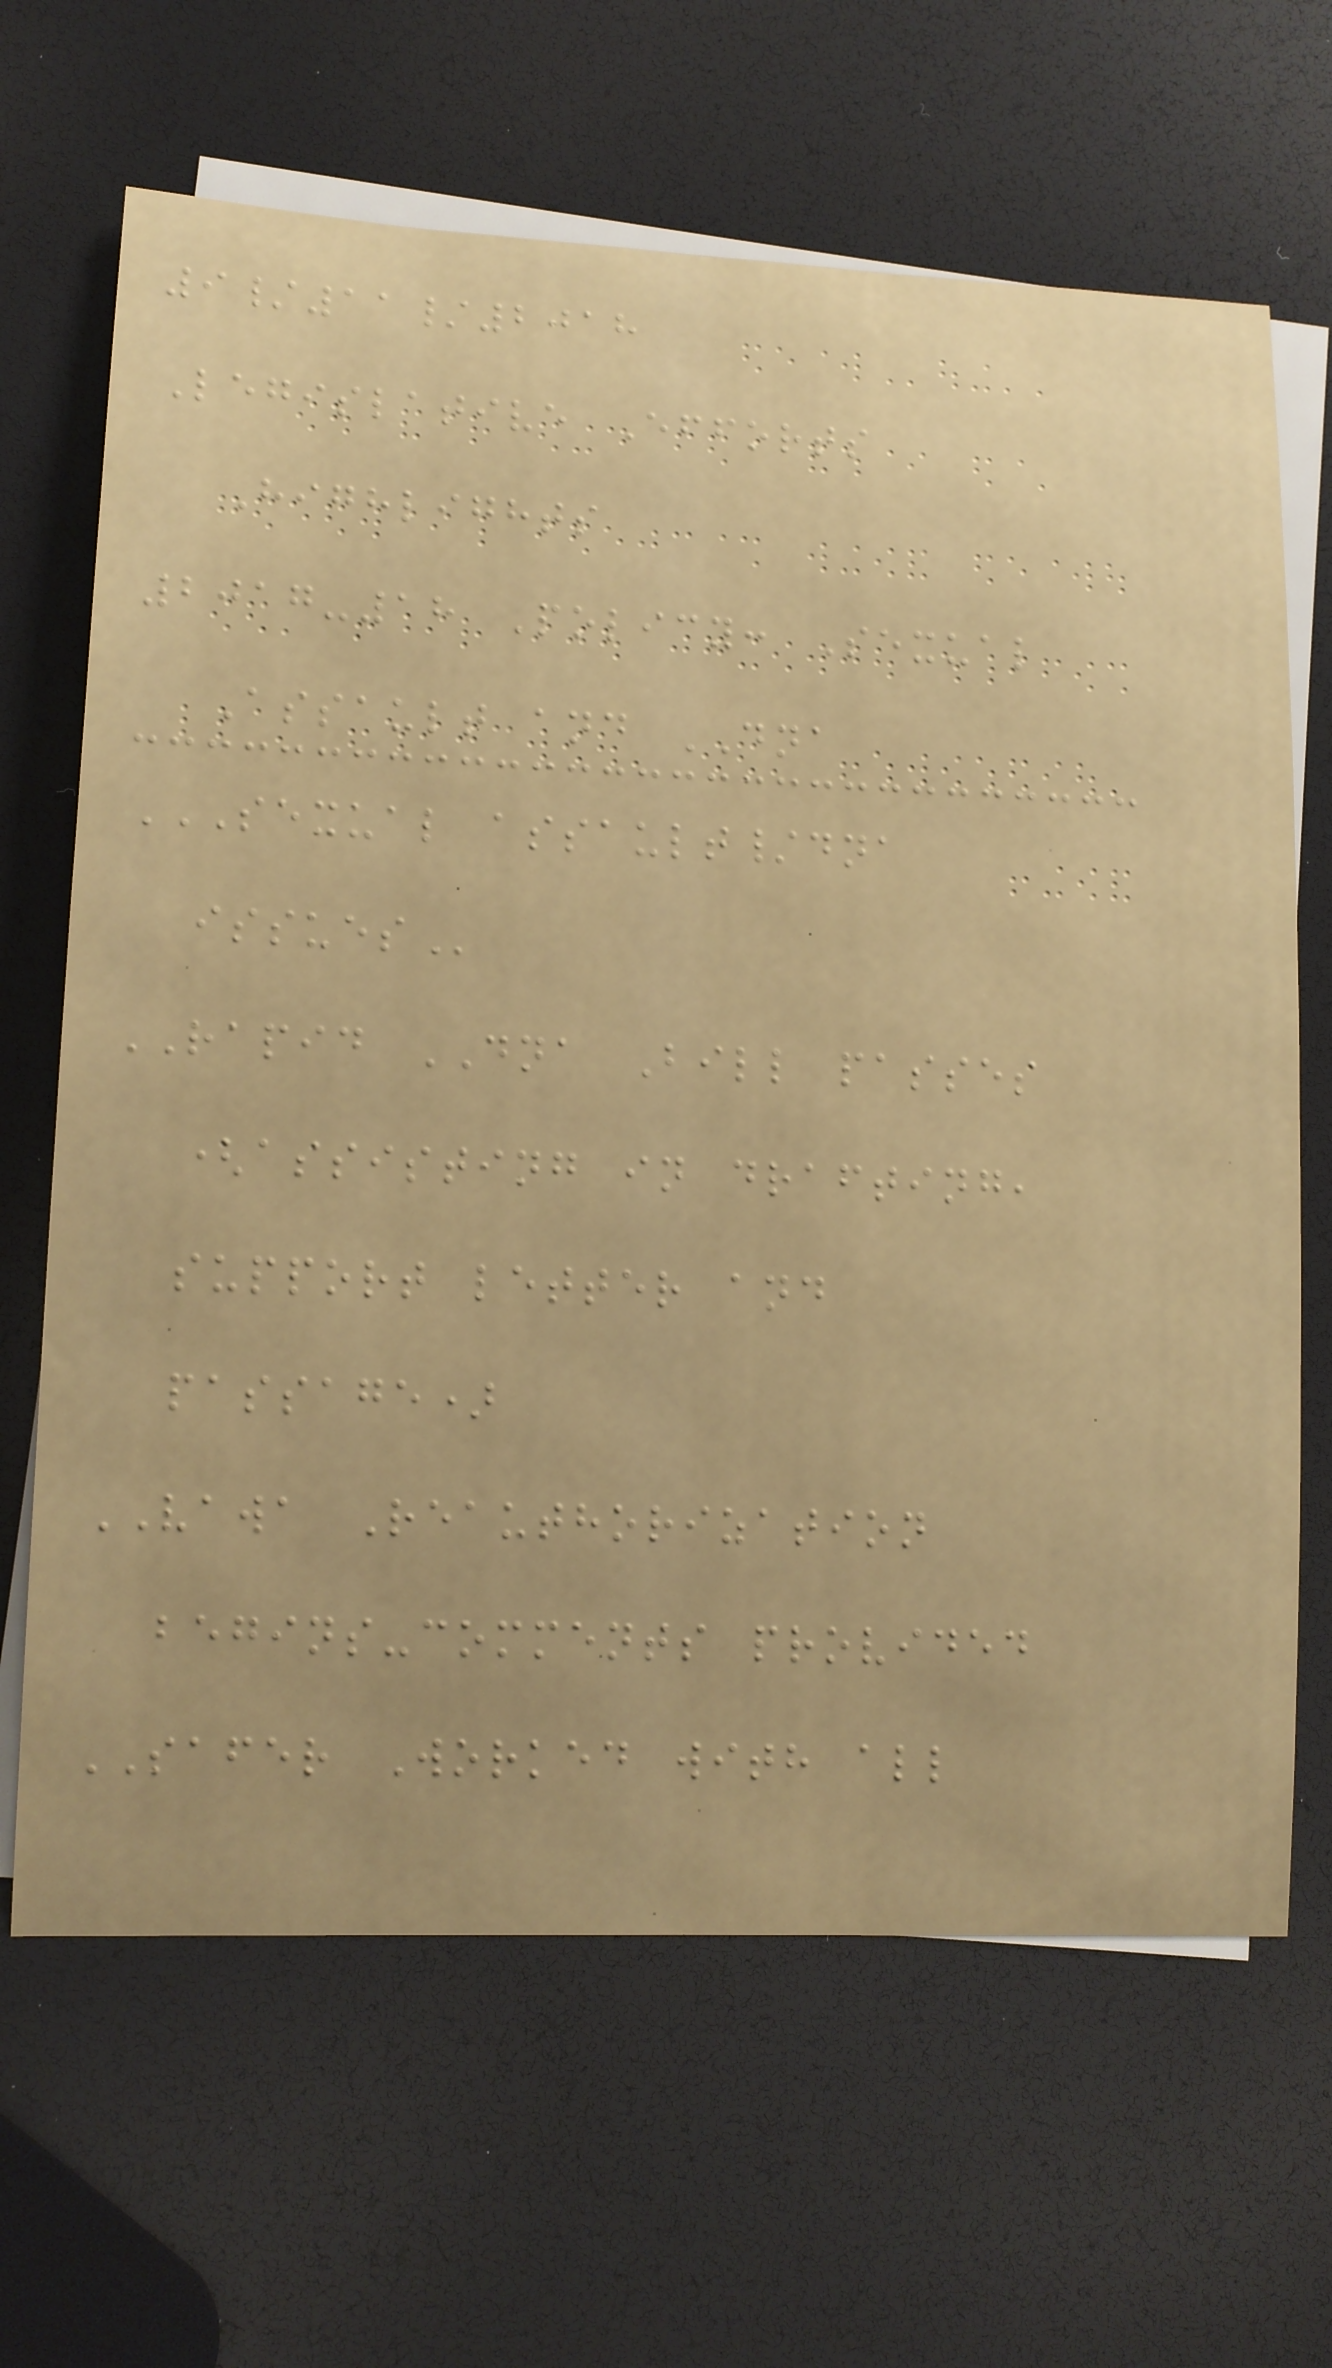9/11/2018
Legislative Efforts
Highlights
2017-18 Policy: Sexual
Assault and DNA
SEXUAL ASSAULT/DNA
ISSUES
RAPID DNA Bill passes
(assisting in drafting,
support letter and
passage)
VAWA Reauthorization
begins-comments provided
SAFER Worked with all
